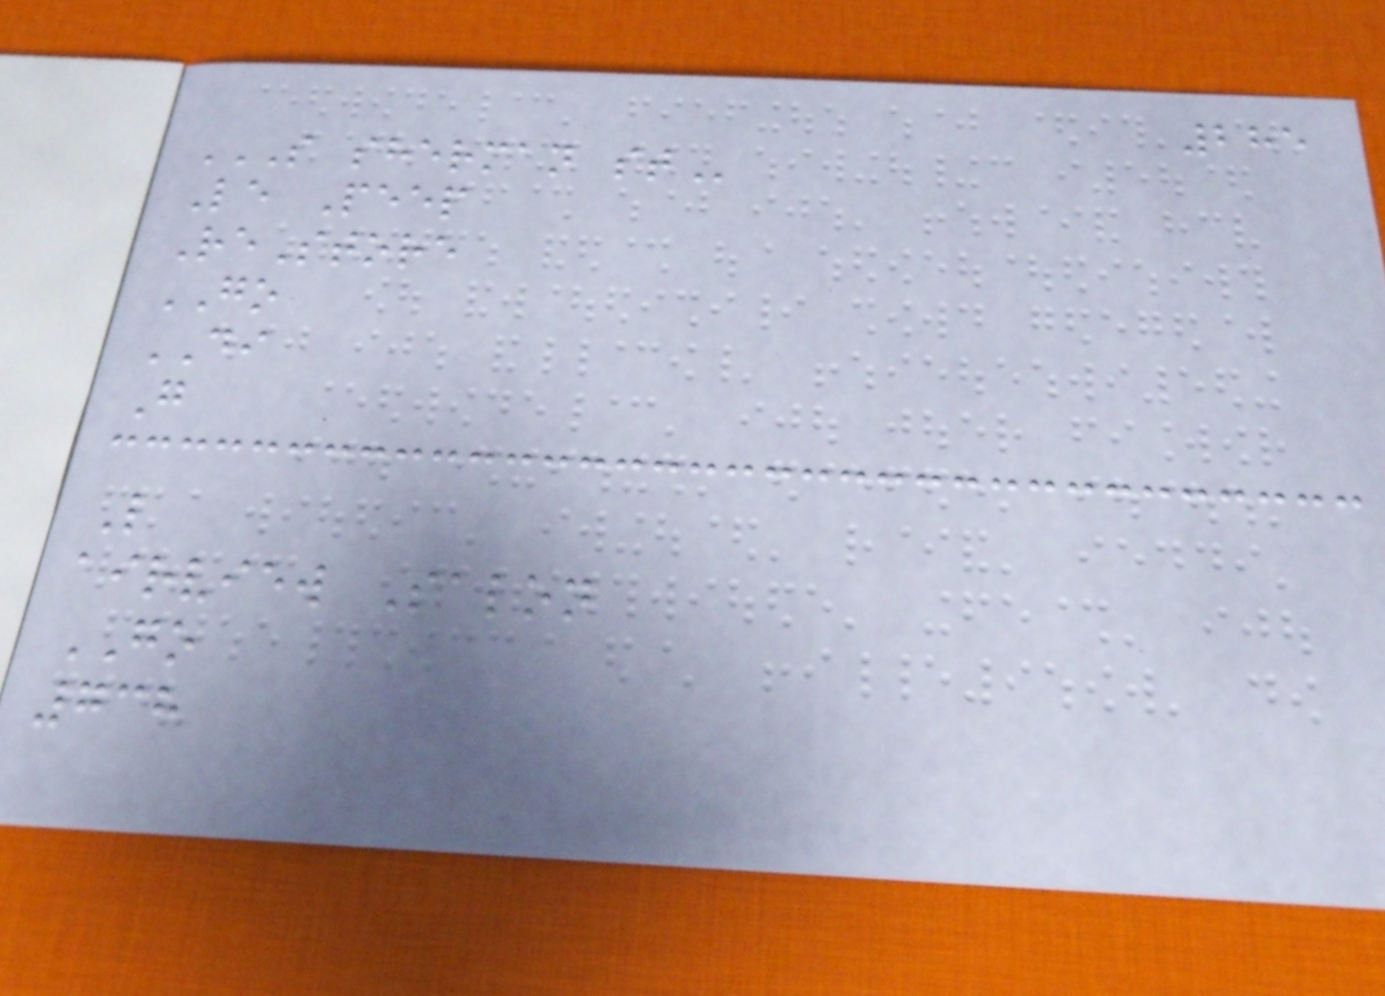285
S SHERMAN ST
Le Peep
ReStore
GO
DI
G
L
airview Salon
GO
738
